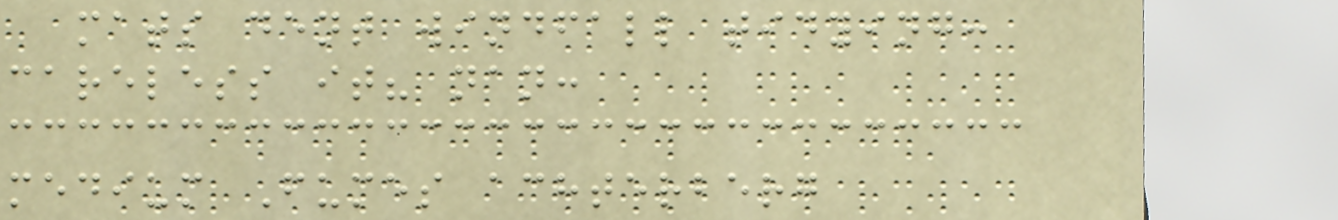mats dent windfall tidying:
careless it? nan:
medium Fumes achterberg
